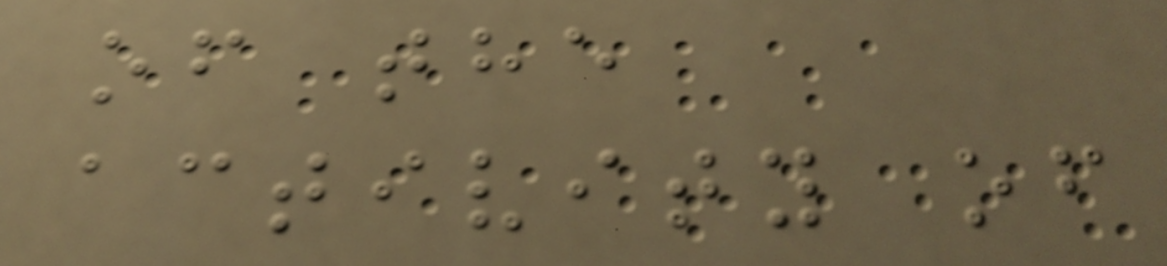of the
activity of
